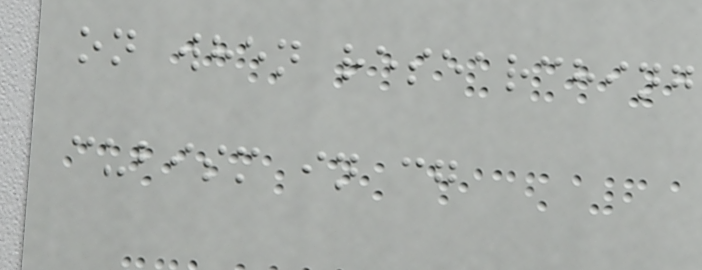on when researching
cubism in cg
